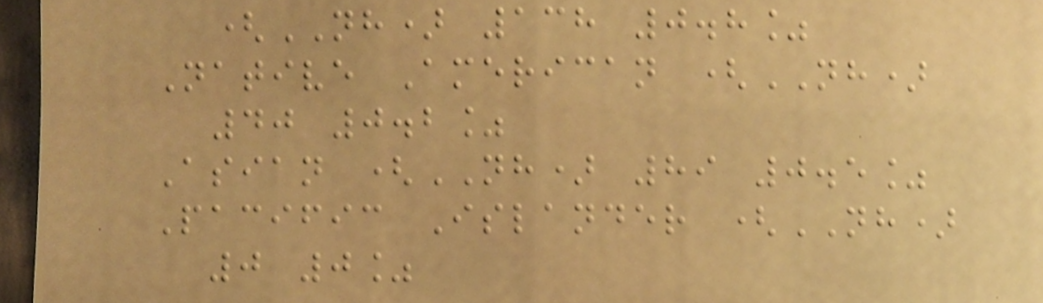(NH) 138 0.8%
Native American (NH)
40 0.2%
Asian (NH) 89 0.5%
Pacific Islander (NH)
0 0%
